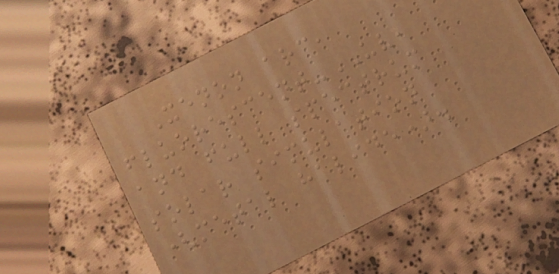Xenon arc,
fluorescent-UV,
and full spectrum
solar simulation
(metal halide).
